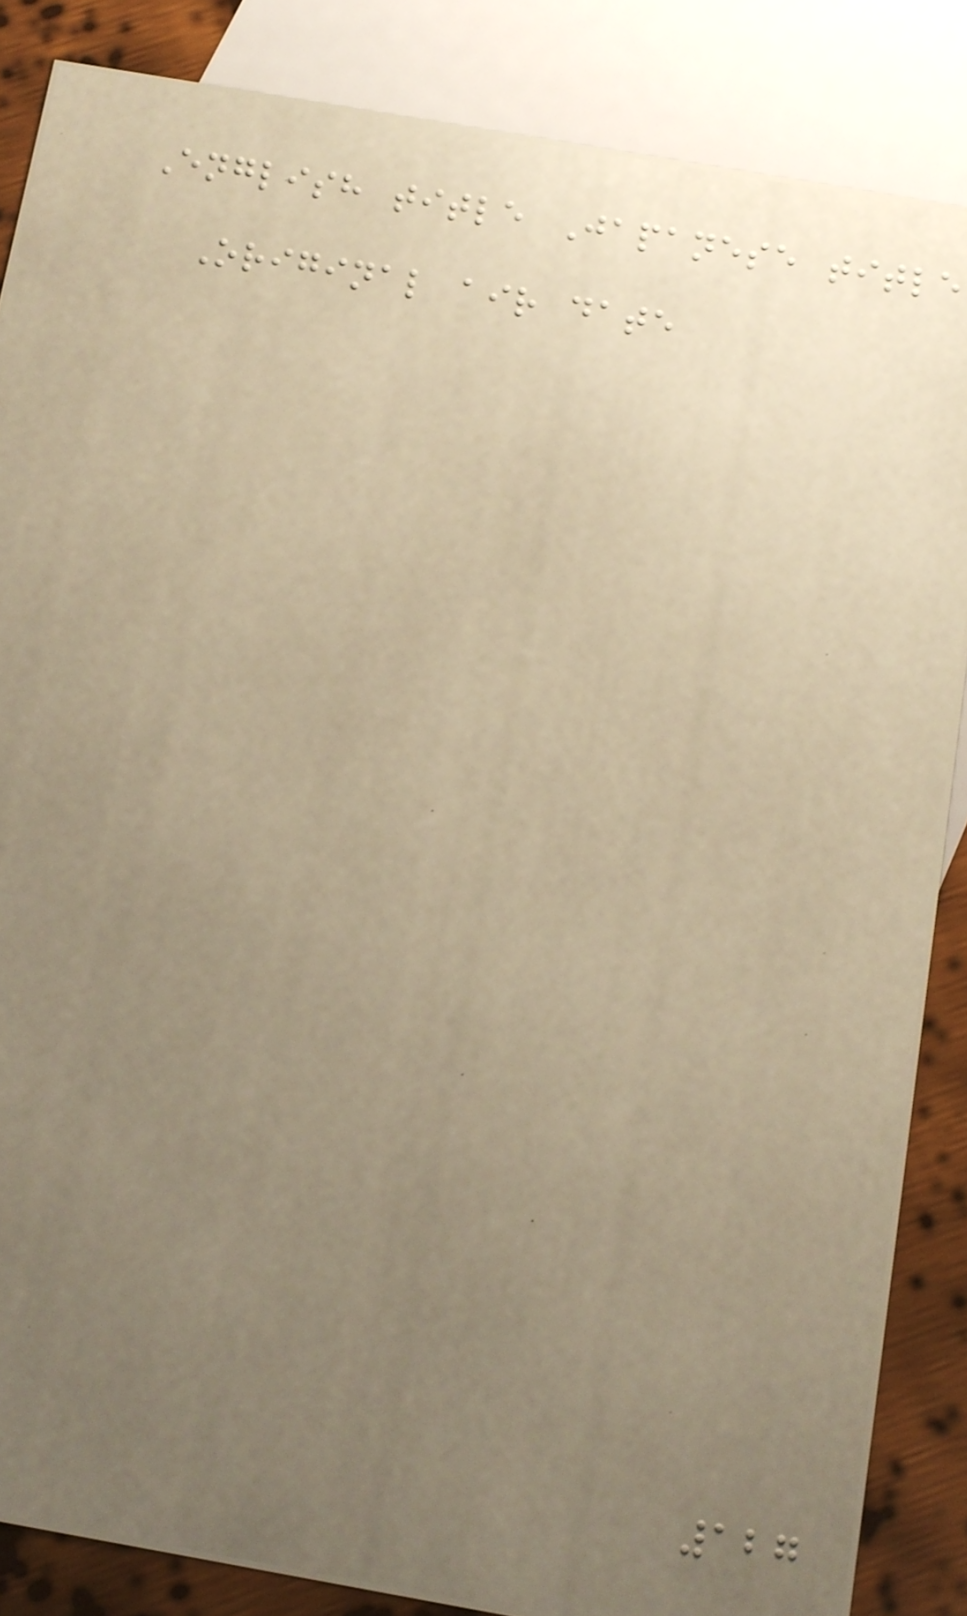English title Japanese title
Original air date
127
